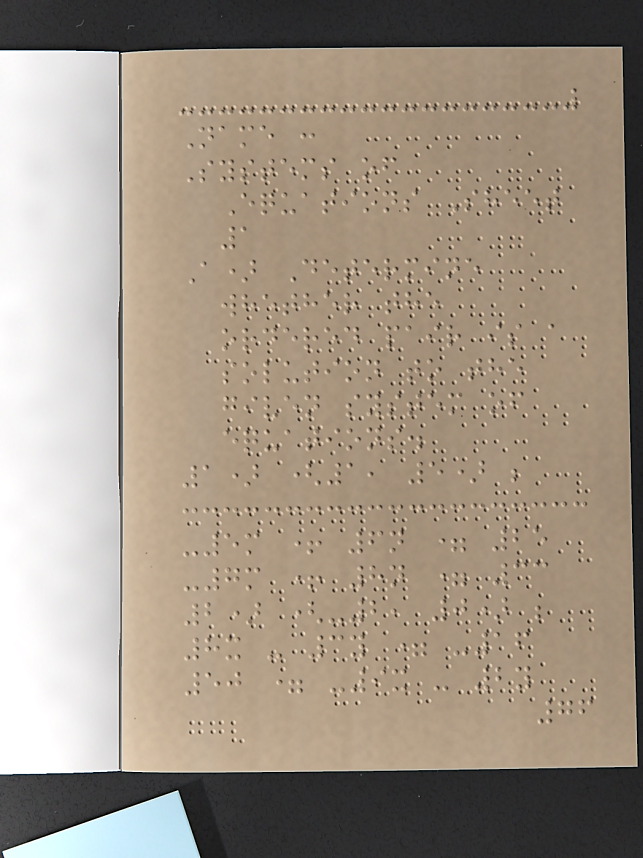Name :
Systems of
Equations Sheet
1
A) Determine
whether the
ordered pair is a
solution to the
given system of
equations.
1) (1, 5) ;
-5m + 6n = 25
-7m + 8n = 33
2) (-2, 0) ;
8x - 3y = -16
50 = -9x - 2y
76
